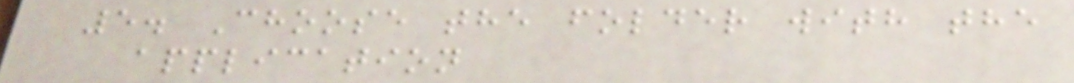5. Choose the folder with the
application
